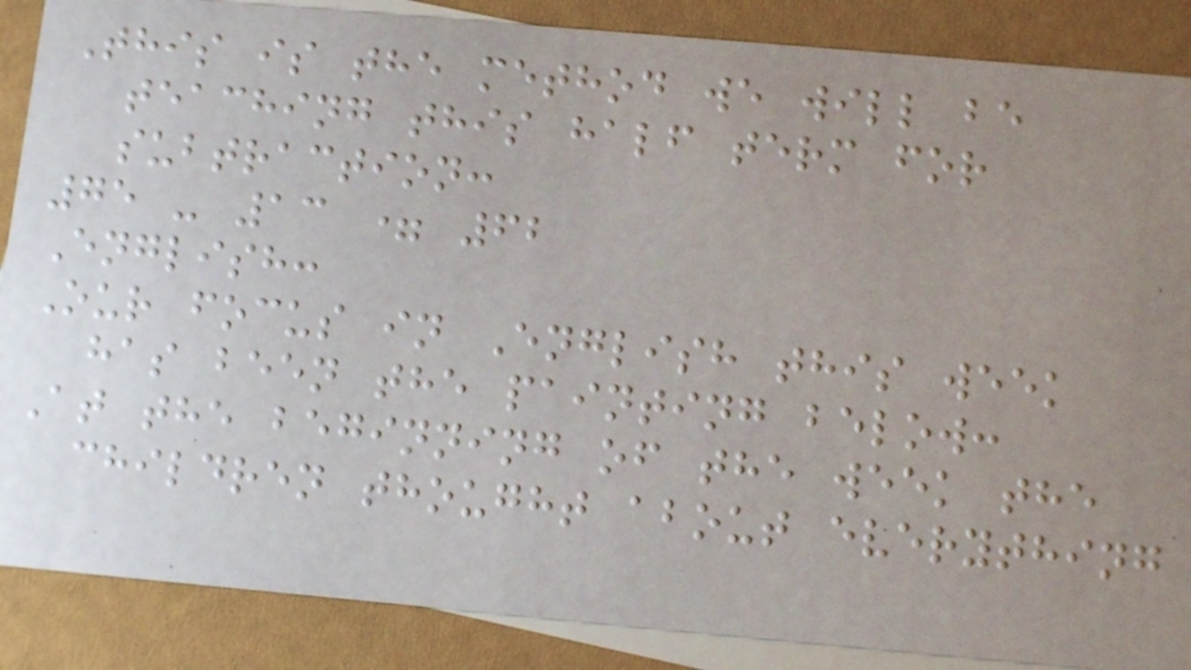This is the method we will be
teaching this half term for
subtraction:
75 - 13 = 62
English:
Our focus in English this week
has been the painting below:
At the beginning of the week the
children thought about everything
